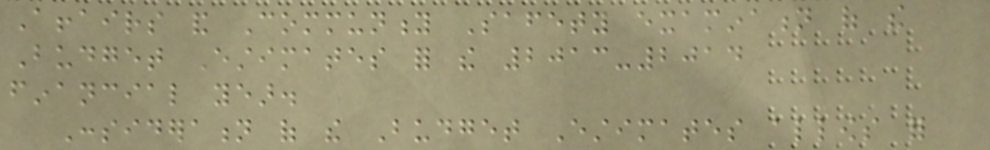Affairs and Community Safety examination of the
Budget Estimates for the 2013-2014
financial year.
Consideration of the Budget Estimates allows for
